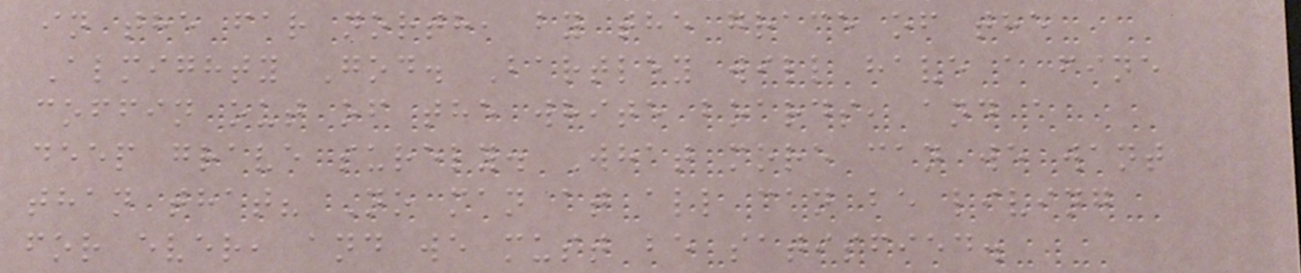in the far north, by the grace of the
Almighty God. Bartley will have a fine
coffin out of the white boards, and a
deep grave surely. What more can we want
than that? No man at all can be living
for ever, and we must be satisfied.
